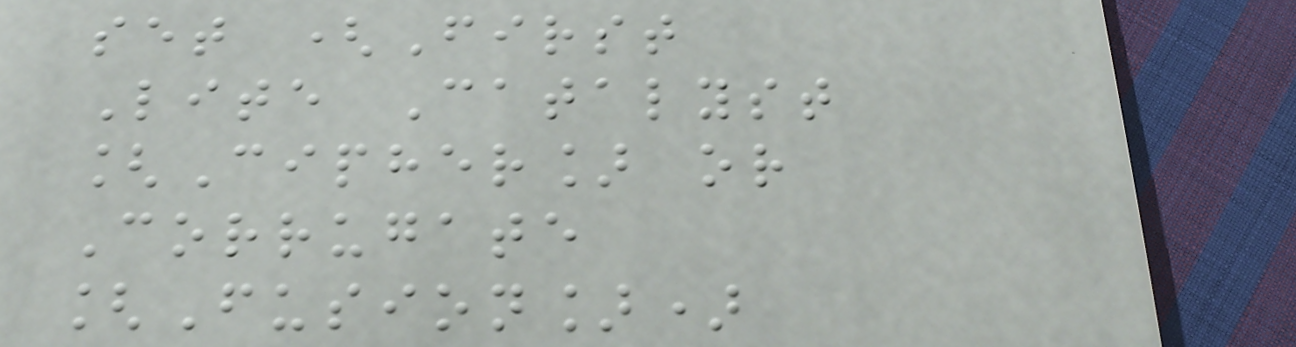set (First
Lite Catalyst
[Cipher] or
Corrugate
[Fusion])
